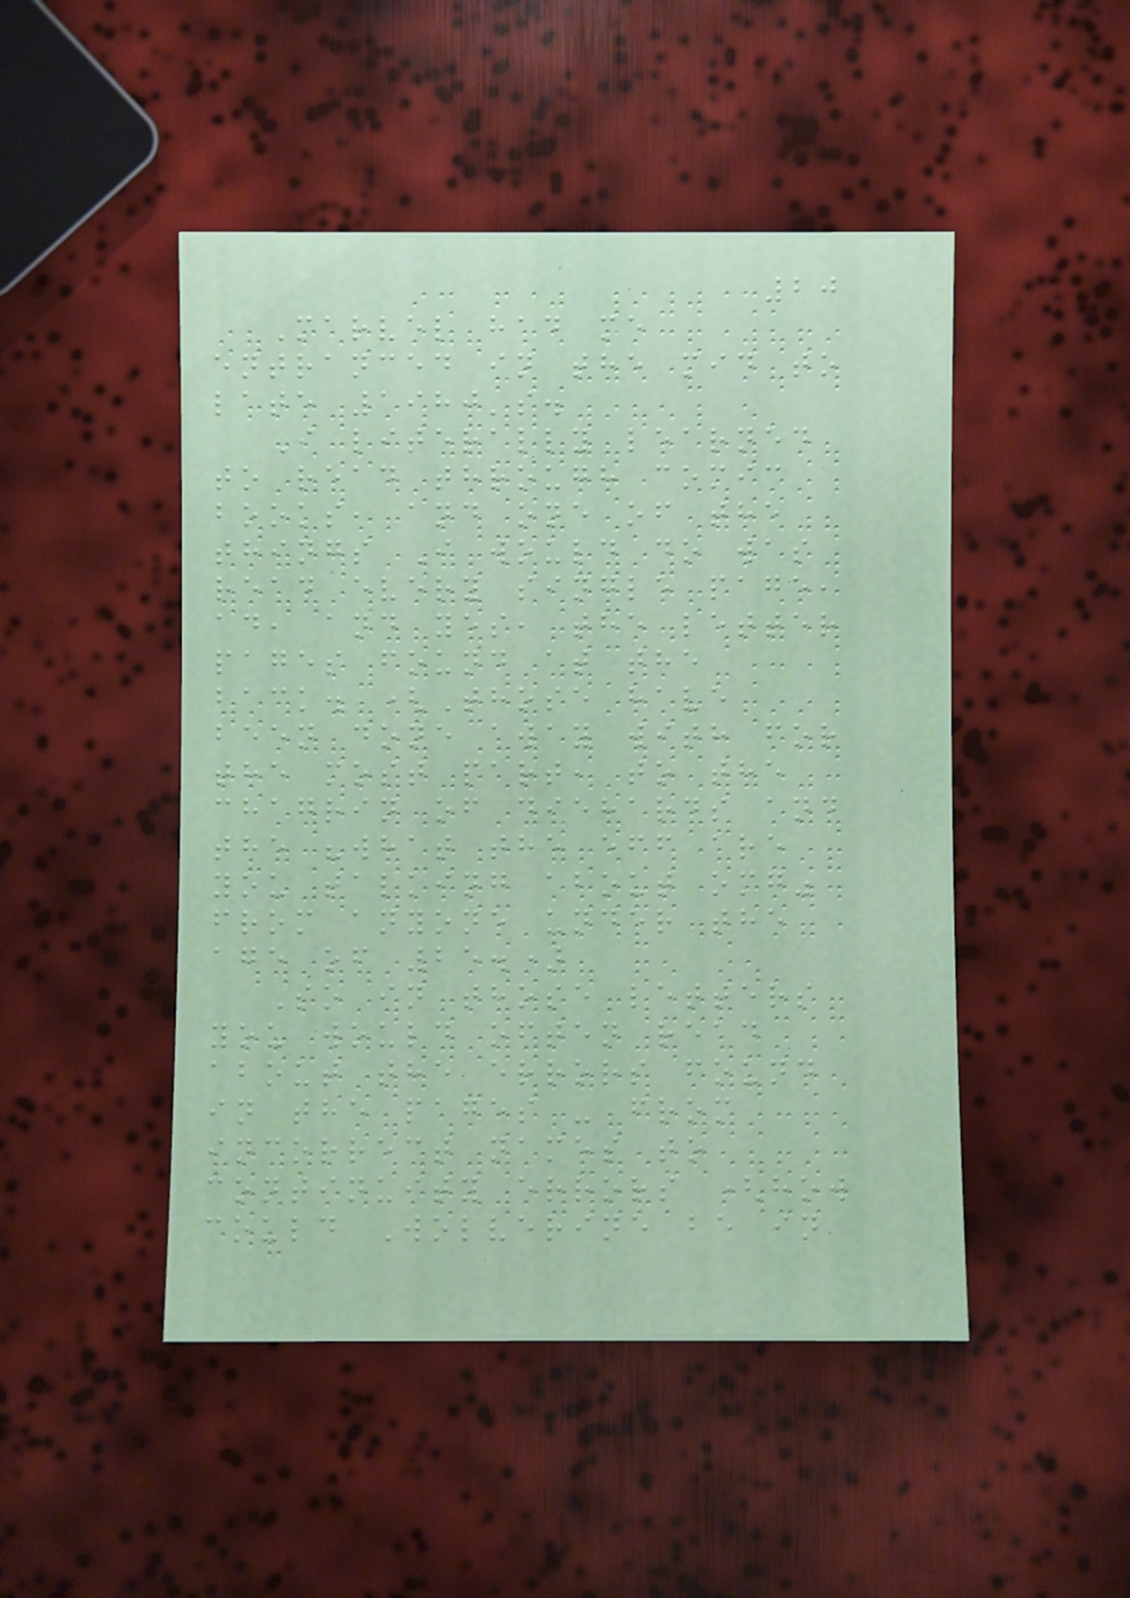20
Marvel had me
entranced in the mid to
late 1980's.
I literally learned
to read through comic
books, and one of the
things I would do was
read every single page,
ad, and yes, the letter
pages found at the
back. (Those have
been done away with for
the most part, to the
chagrin of diehards and
the "what the eff are
you talking about omg"
from anyone under the
age of 25.)
So in those letters
you would often read
about the errors found
in the pages - from
incorrect names to
continuity errors (how
could Wolverine be in
